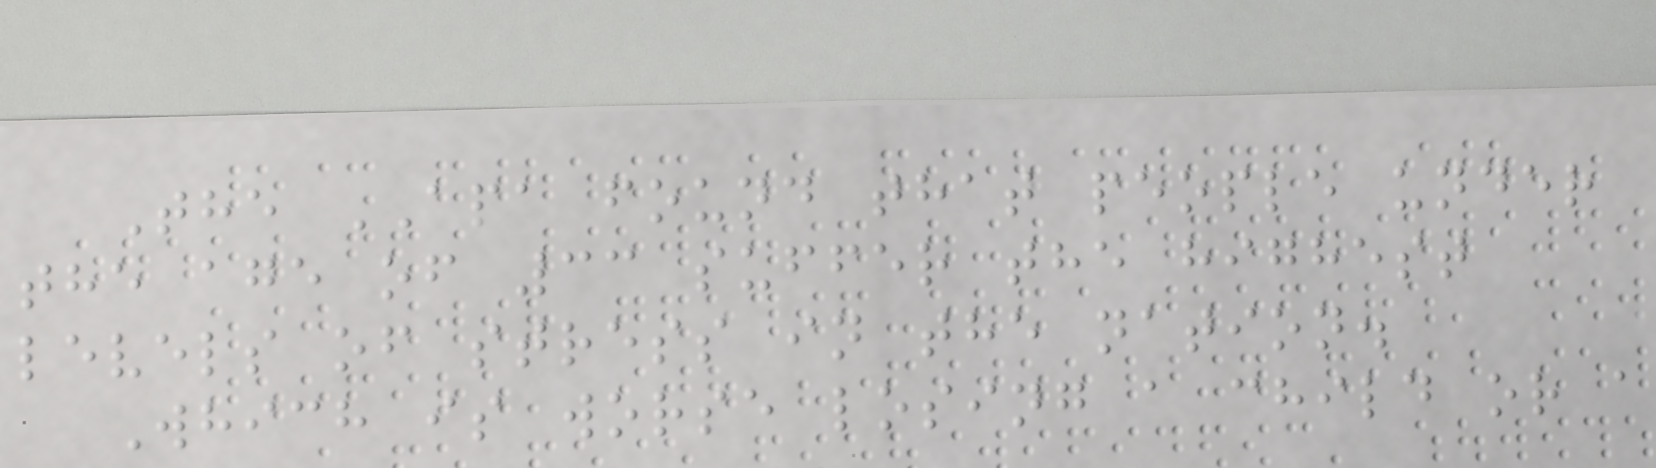The APA found that people under
the age of 33 suffer the highest
levels of stress in the nation.
Which is worse losing a child or a
